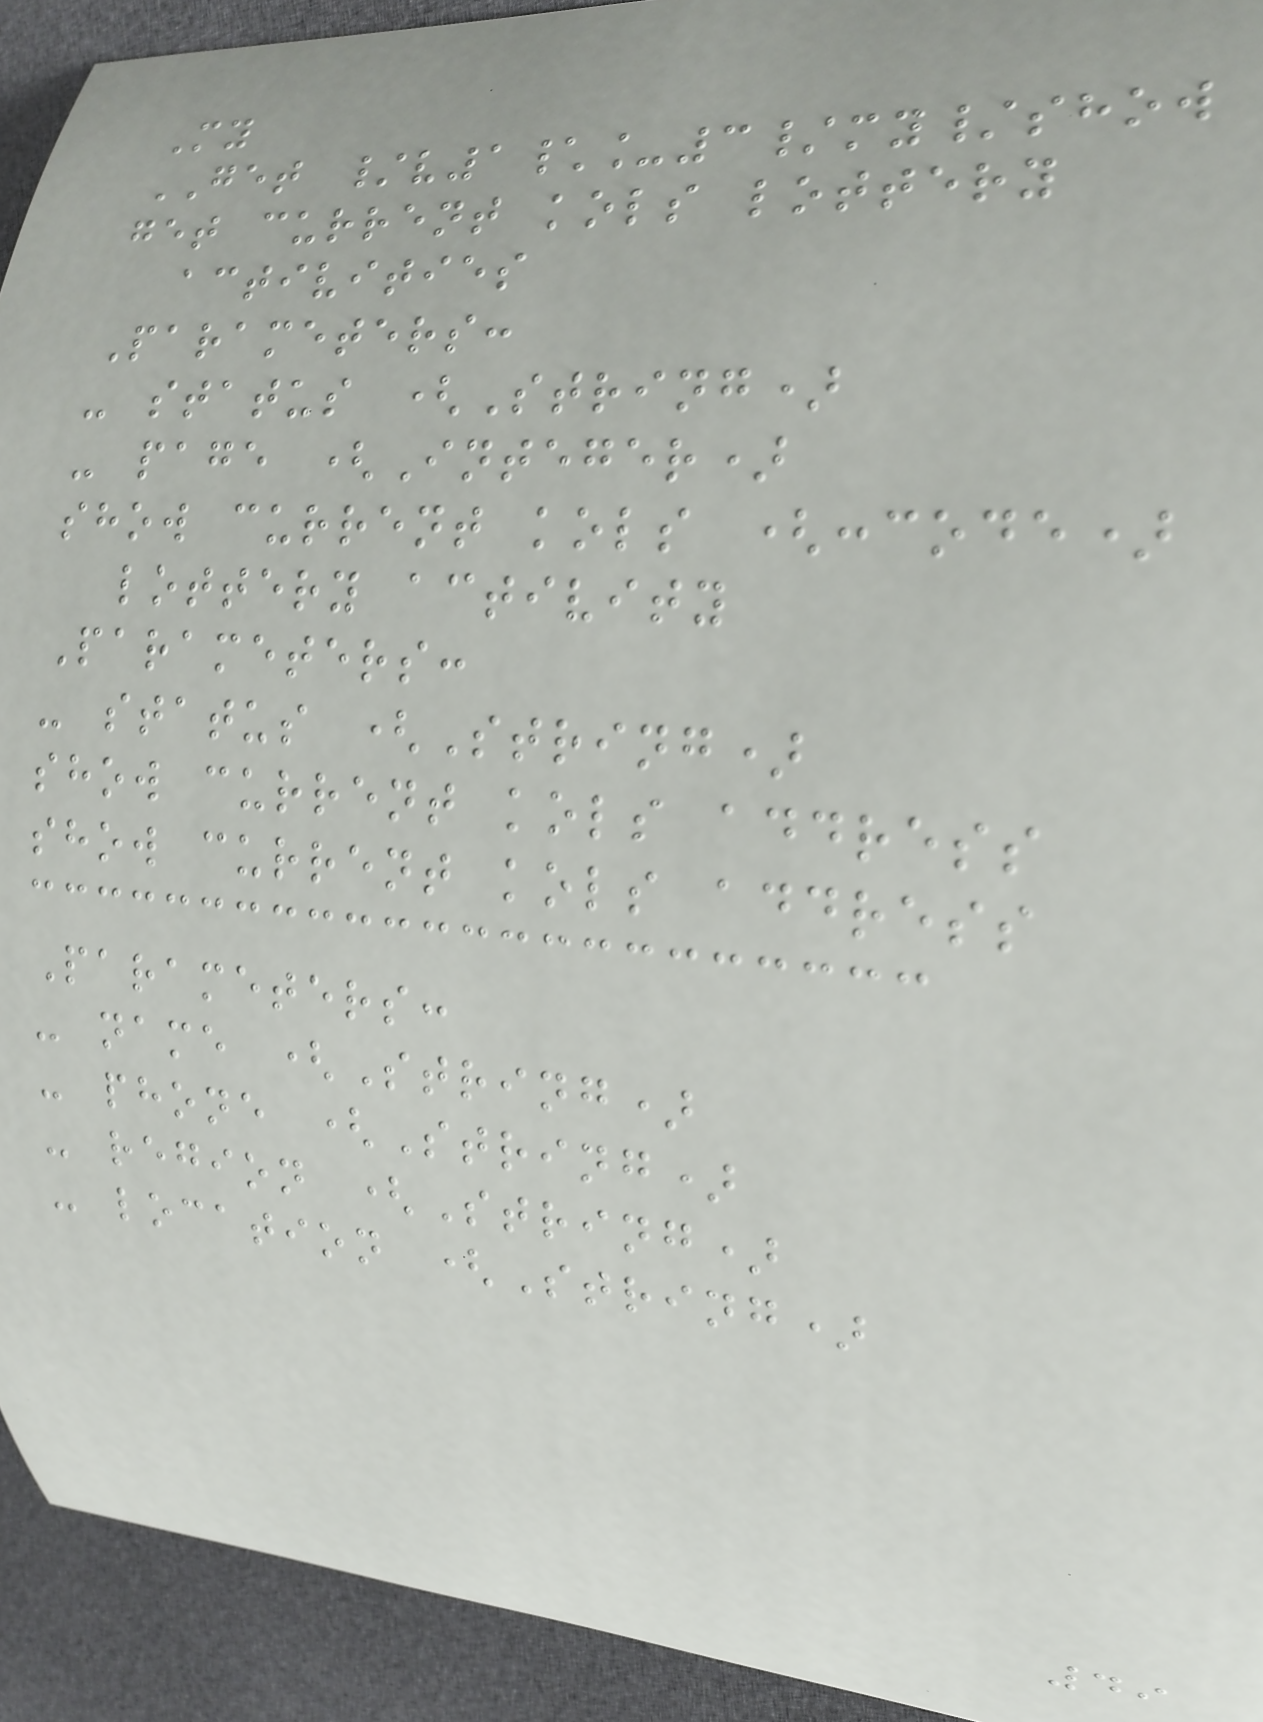My
GET /v1\_3/my/show
get current kols lottery
activities
Parameters:
- status (String)
- page (Integer)
show current kols (:code)
lottery activity
Parameters:
- status (String)
show current kols address
show current kols address
Parameters:
- name (String)
- phone (String)
- region (String)
- location (String)
49
